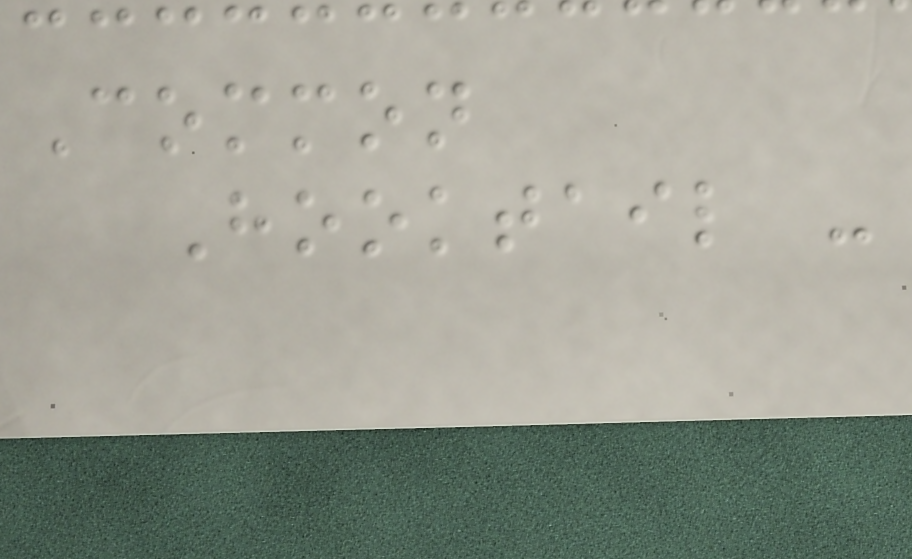Common
Hooktail -
